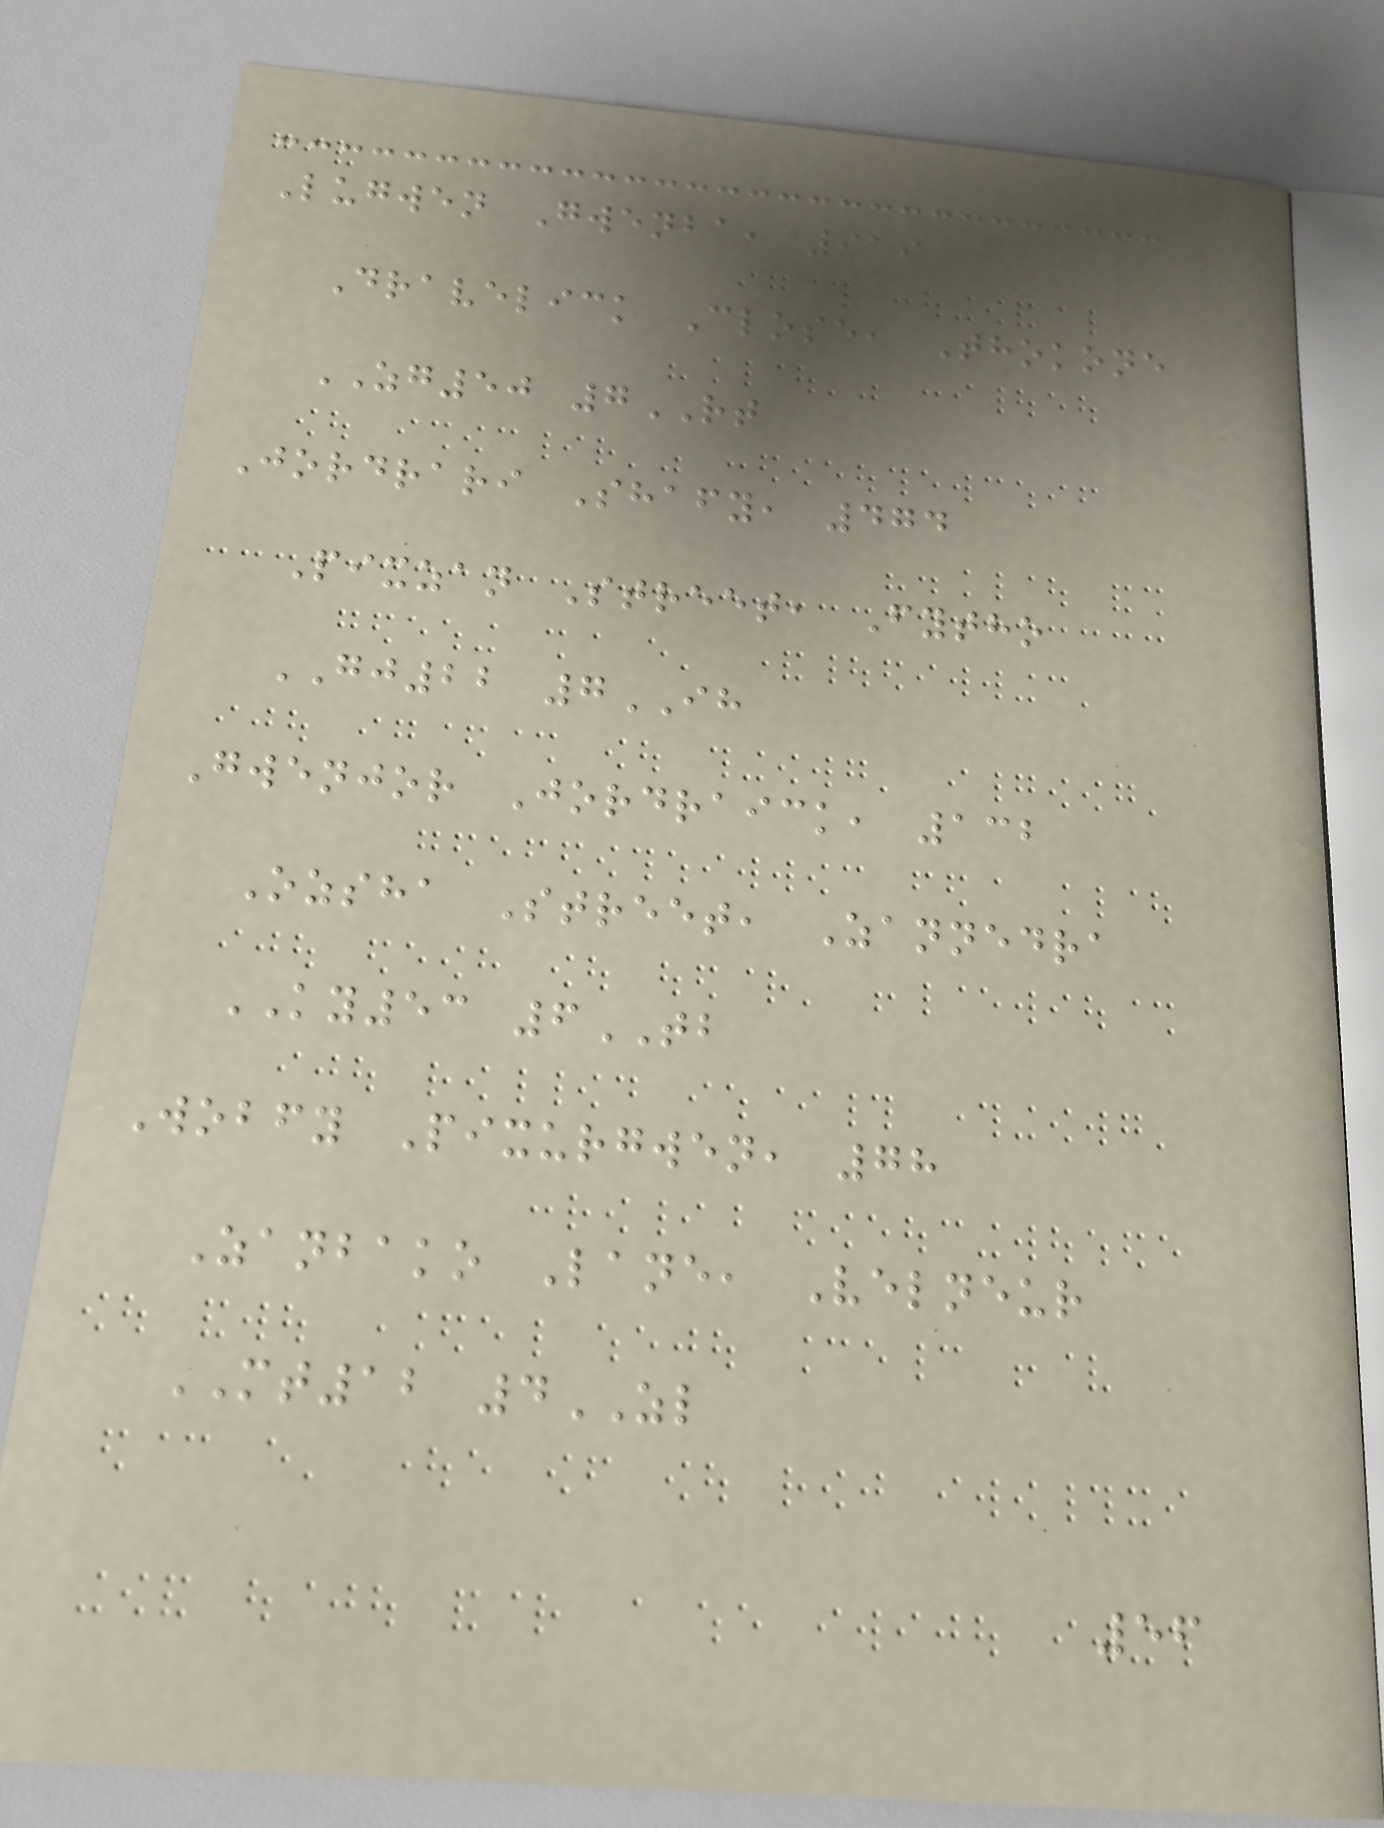Lugwen Gwenba, 919
Dravelick Close, Thokone
ZG50 7RT
Jordrari Shafy, 474
Pixzan Street, Fytho
GJ22 7IH
Gwenjor Jordraick, 132
Ozsha Street, Zannedra
KY53 6TB
Wobfy Pixurgwen, 78
Zanbako Lane, Velneur
MT12 4ZL
56
